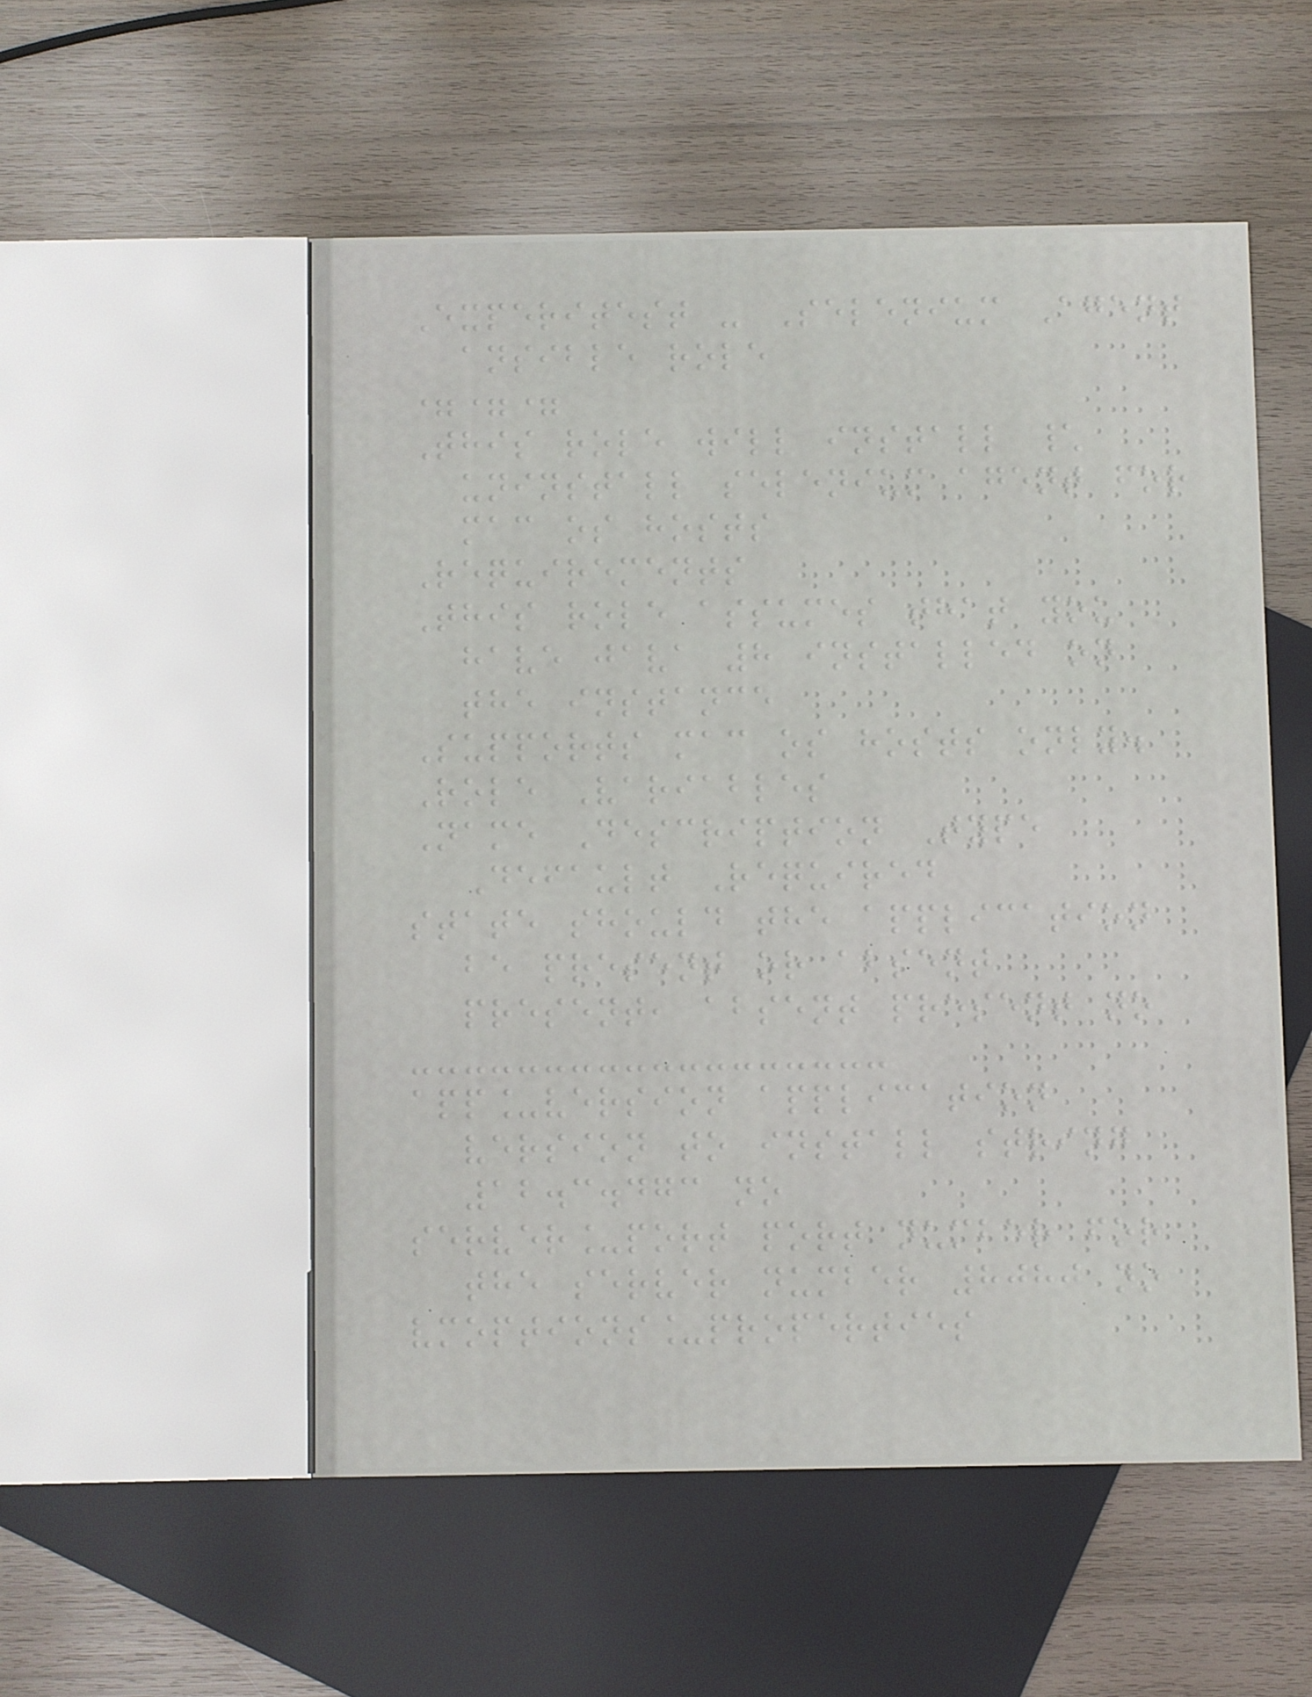Experitest - Selenium Agent
ansible role
===
This role will install \
uninstall selenium agent for
mac os hosts
Requirements
This role assumes that you
have java 8 installed on
the instance
Supports mac os hosts only.
Role Variables
Name Description Type
Default Required
state should the application
be present or absent
present, absent present no
app_version application
version to install string
12.3.473 no
server_port port number for
the server number 8080 no
vmoptions_properties
